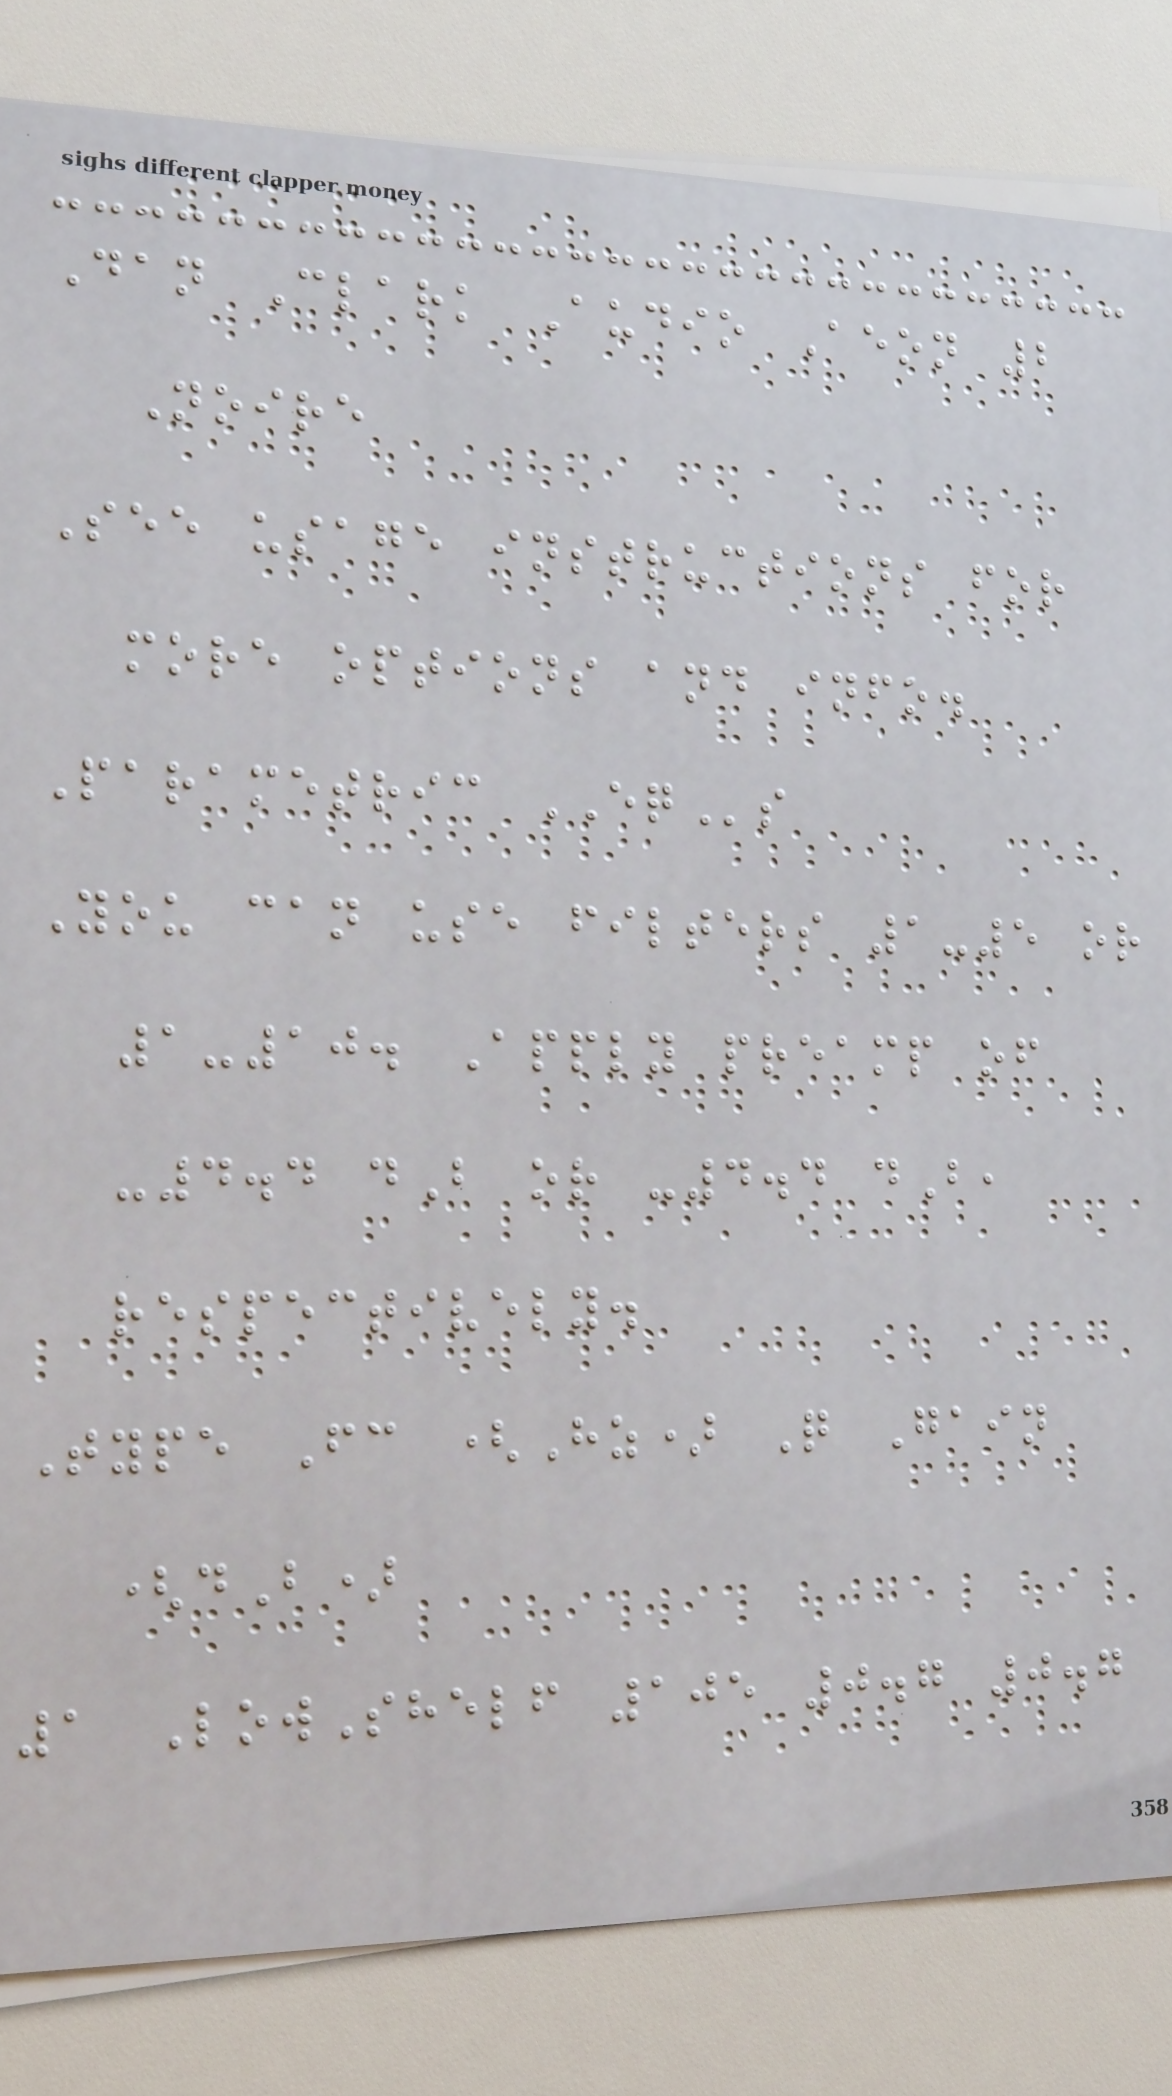Dan Clark Audio Aeon 2
Noire
See usage instructions for
more options and info.
Parametric EQs
You can use filters 1-5 or
1-10. Apply preamp of
-4.4 dB or -4.4 dB,
respectively.
Type Fc (Hz) Q Gain
(dB)
1 LowShelf 105 0.7 0.7
